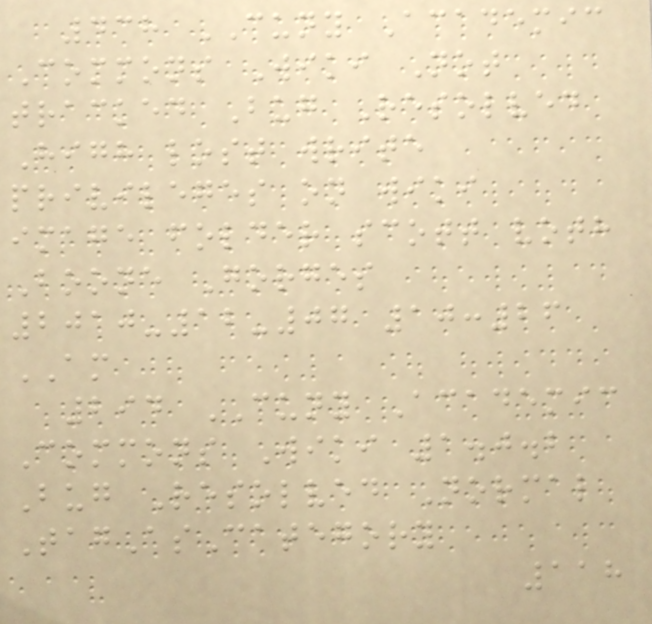438 CUNY Academic
Commons Wiki Not
tracked Bug Resolved
High lost write
privileges on wiki
image folder scott voth
Boone Gorges
2010-12-07 10:26
AM
294 CUNY Academic
Commons Wiki 1.0.2
Bug Resolved Normal
TagAsCategory
118
